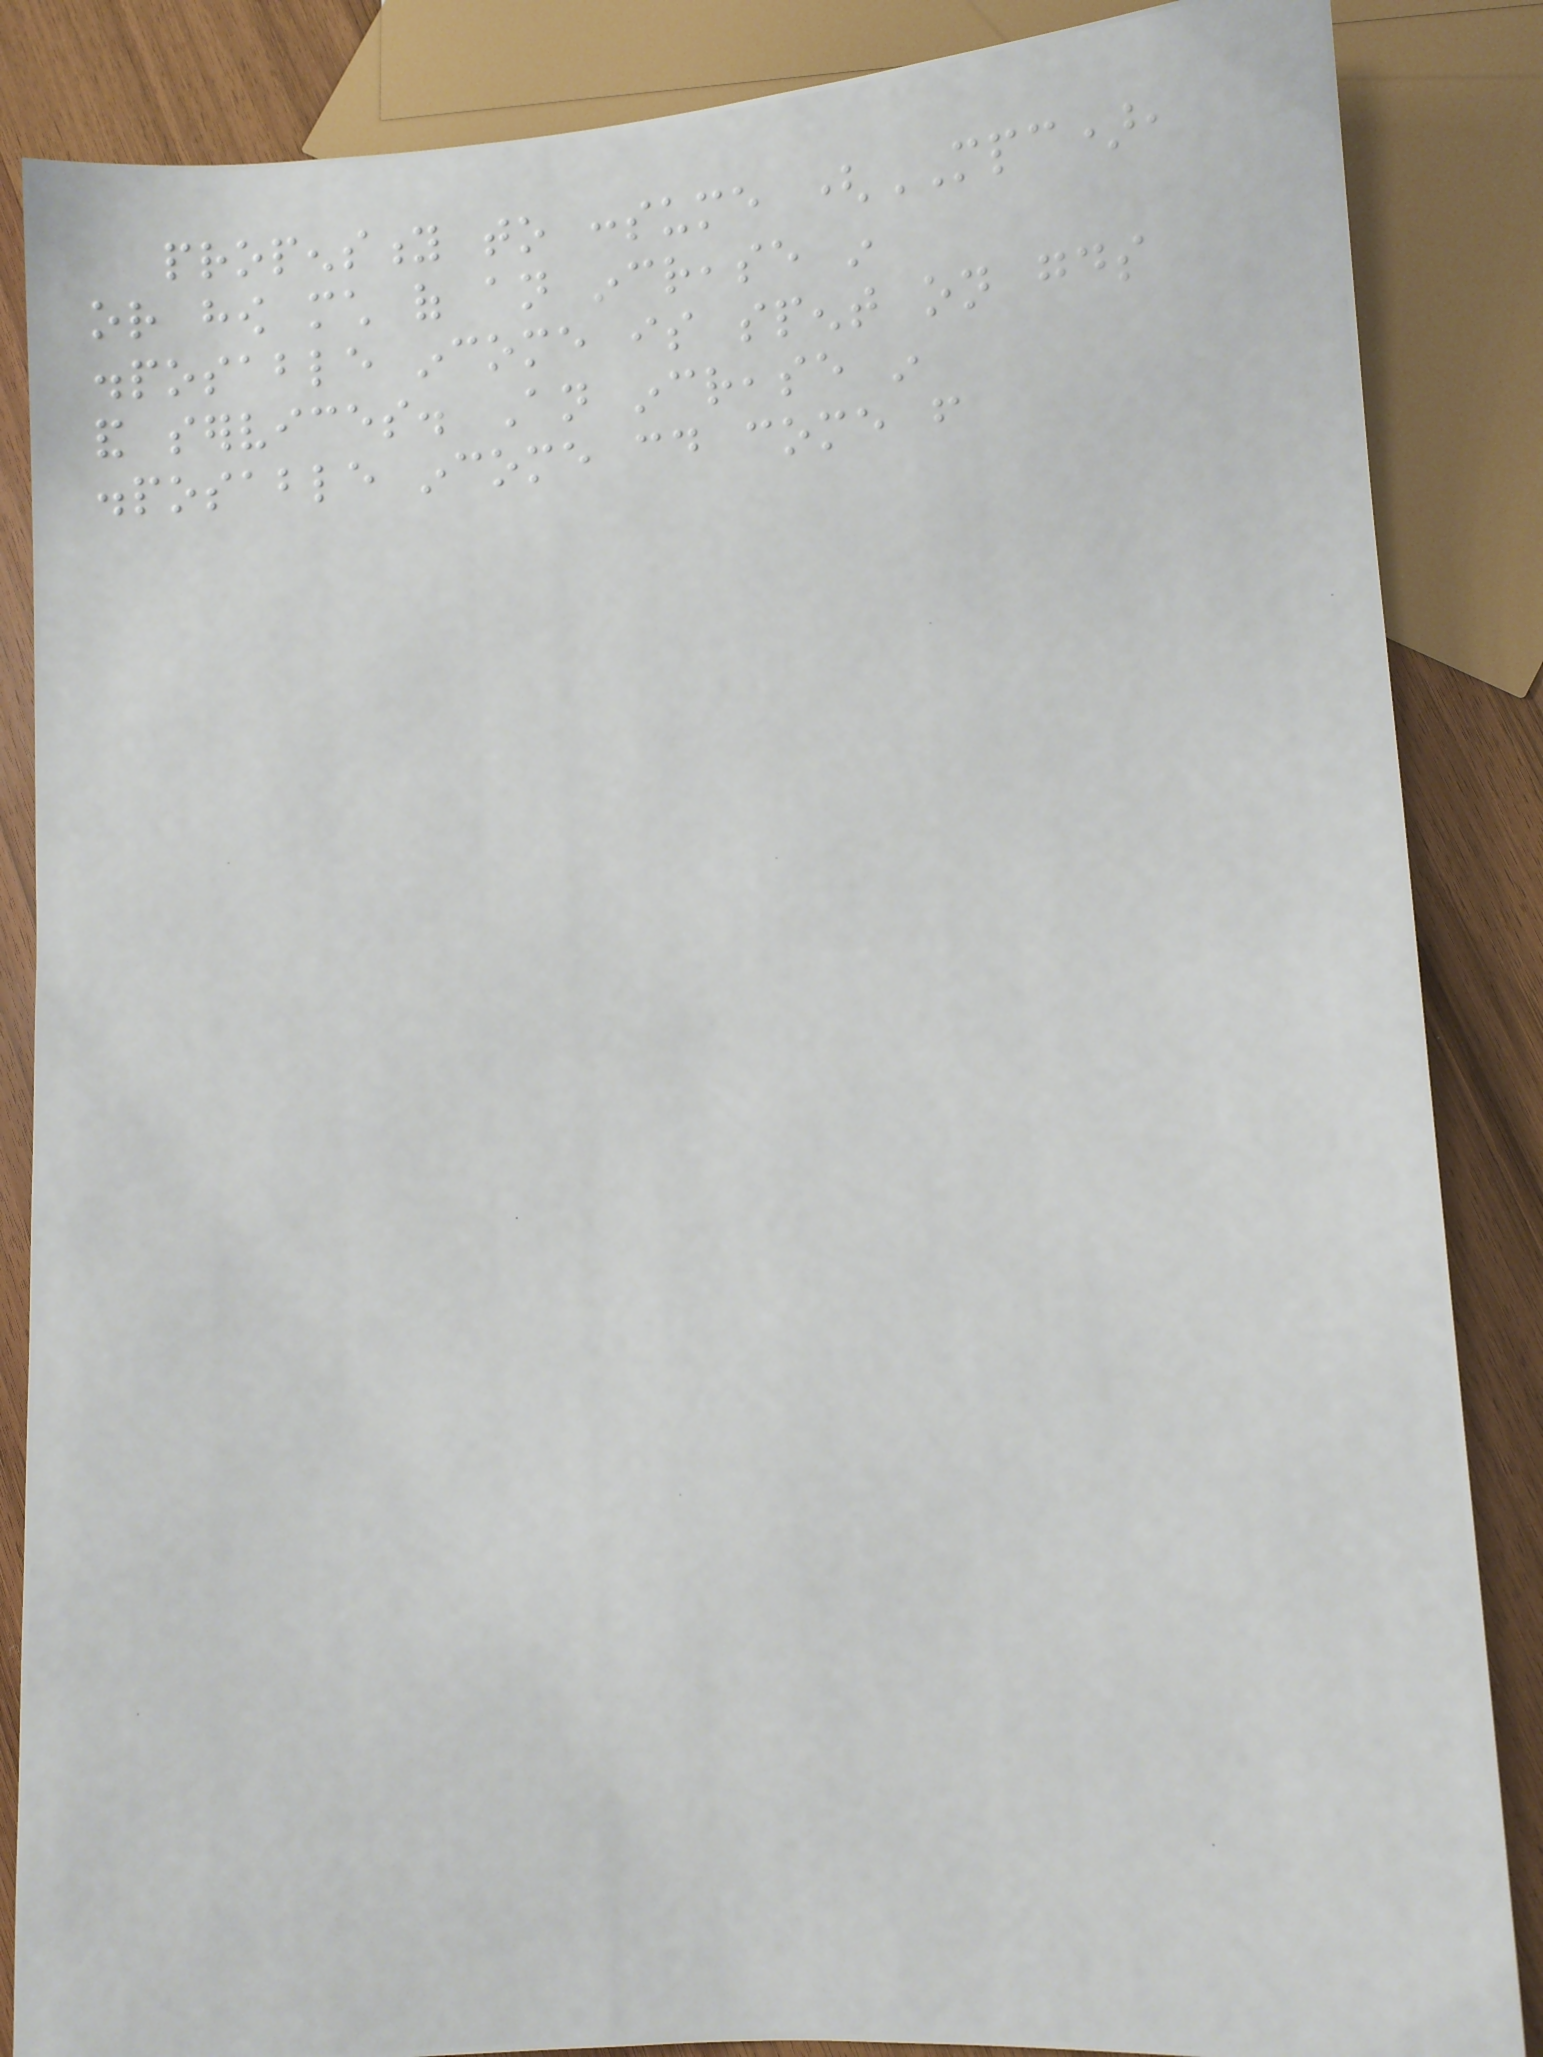propensity to consume (MPC),
or how much of an increase in
disposable income is spent on goods
and services. An increase in
disposable income could come from
